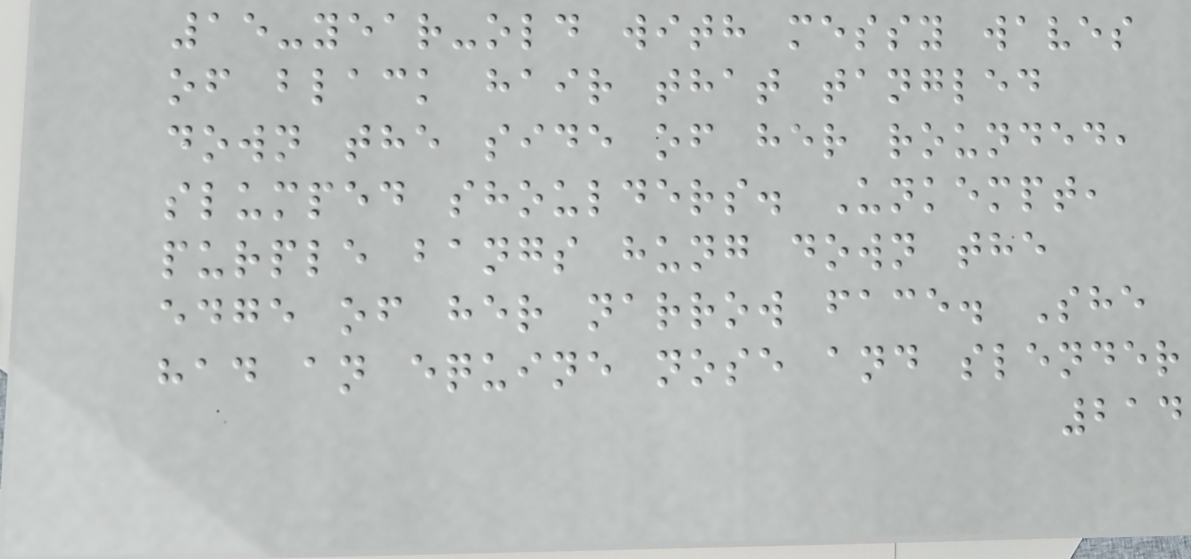15-year-old with messy waves
of black hair that tangled
down the side of her rounded,
slumped shoulders. Unkempt,
purple bangs hung down the
edge of her narrow face. She
had an equine nose and slender
214
